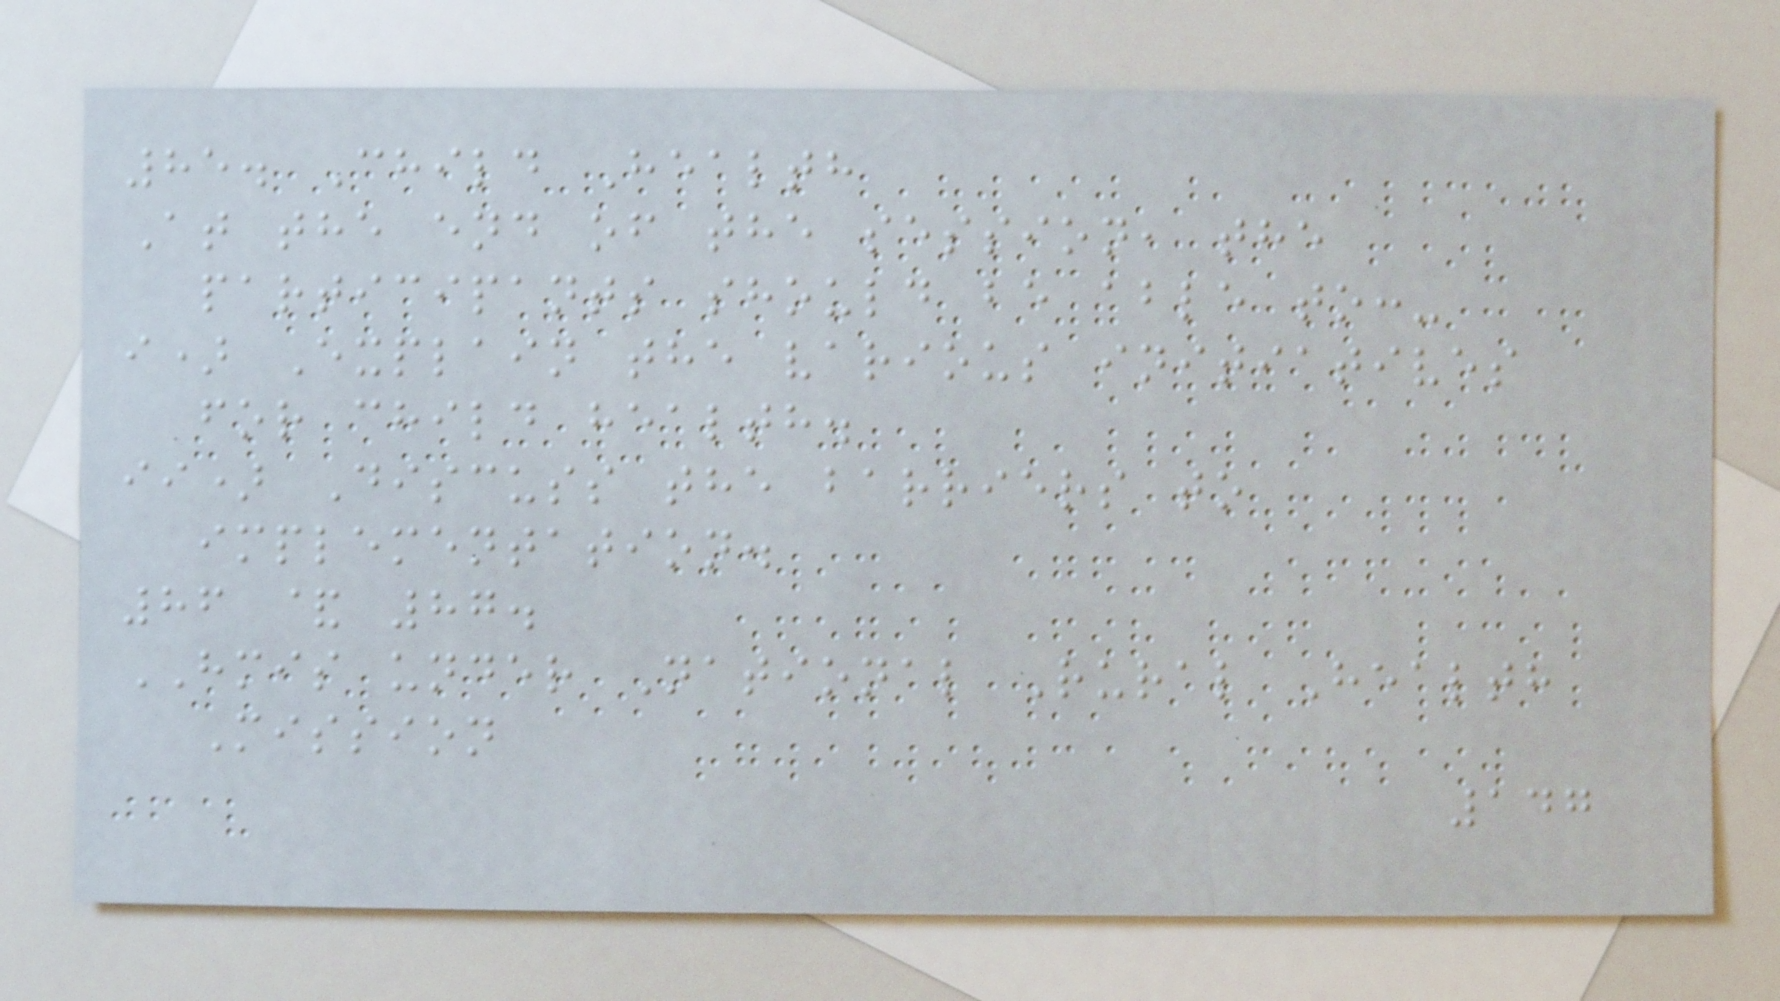85. Child Health
At the end of the session, the
participants should be able to:-
i) Explain the various initiatives
for child health.
ii) Discuss the barriers to
implementation.
86 & 87.
HMIS under National Rural Health
Mission
147
